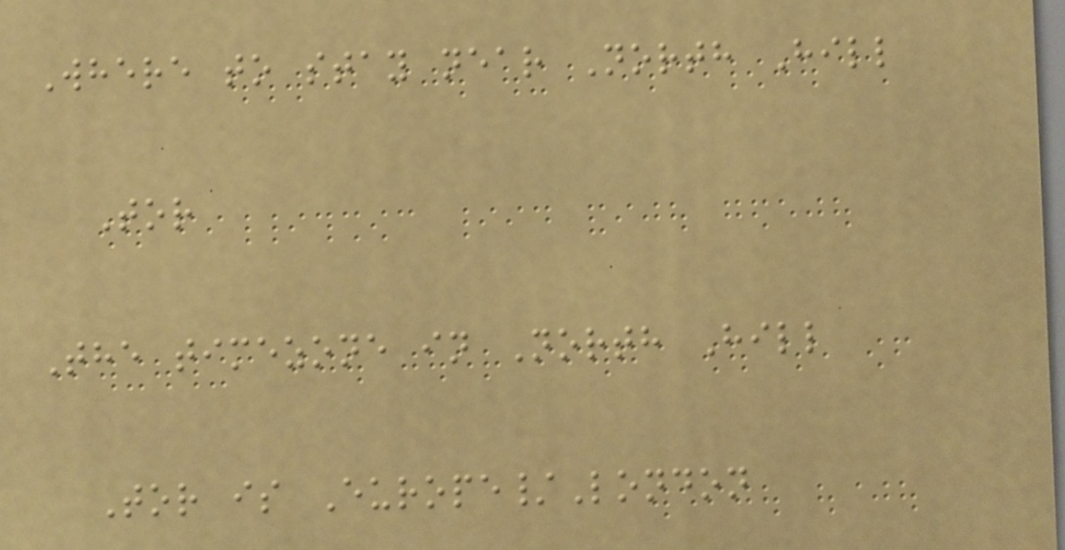Where to stay near North Hill
Tor
The timezone in North Hill
Tor is Europe/London
